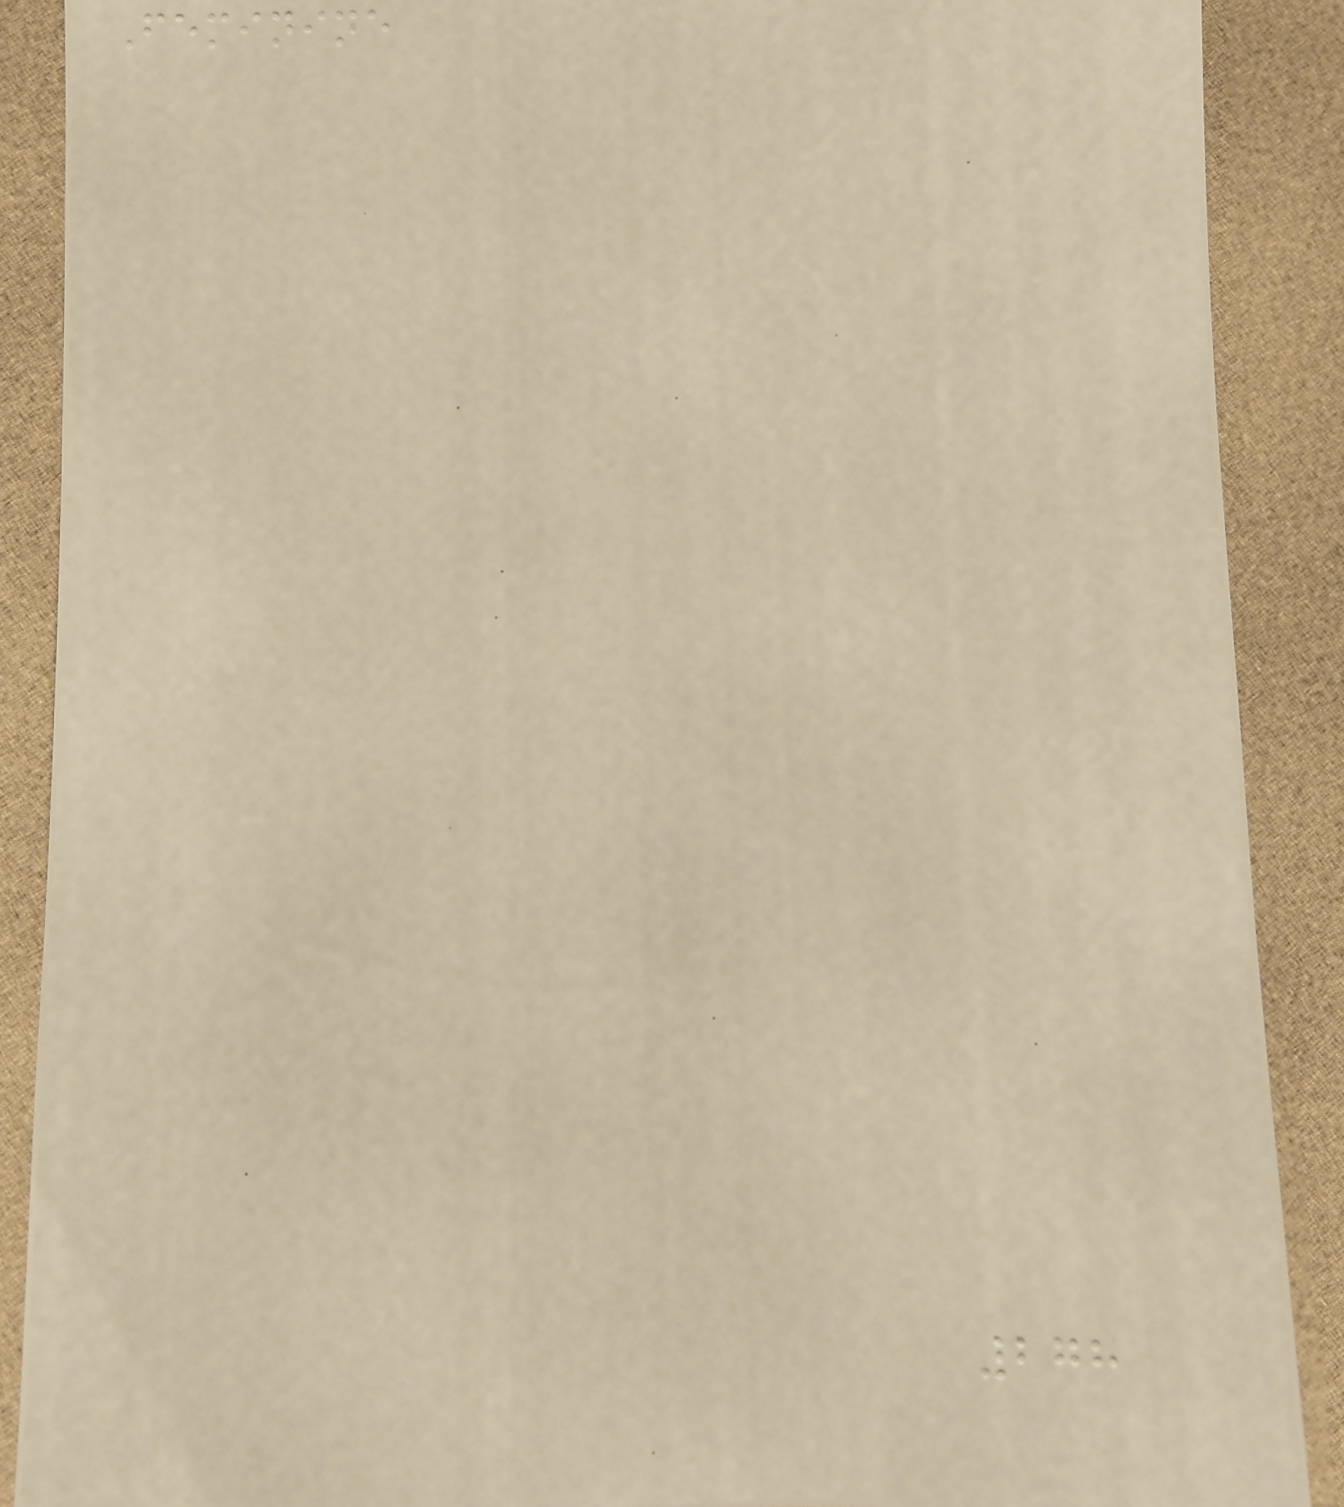Feminine
278
